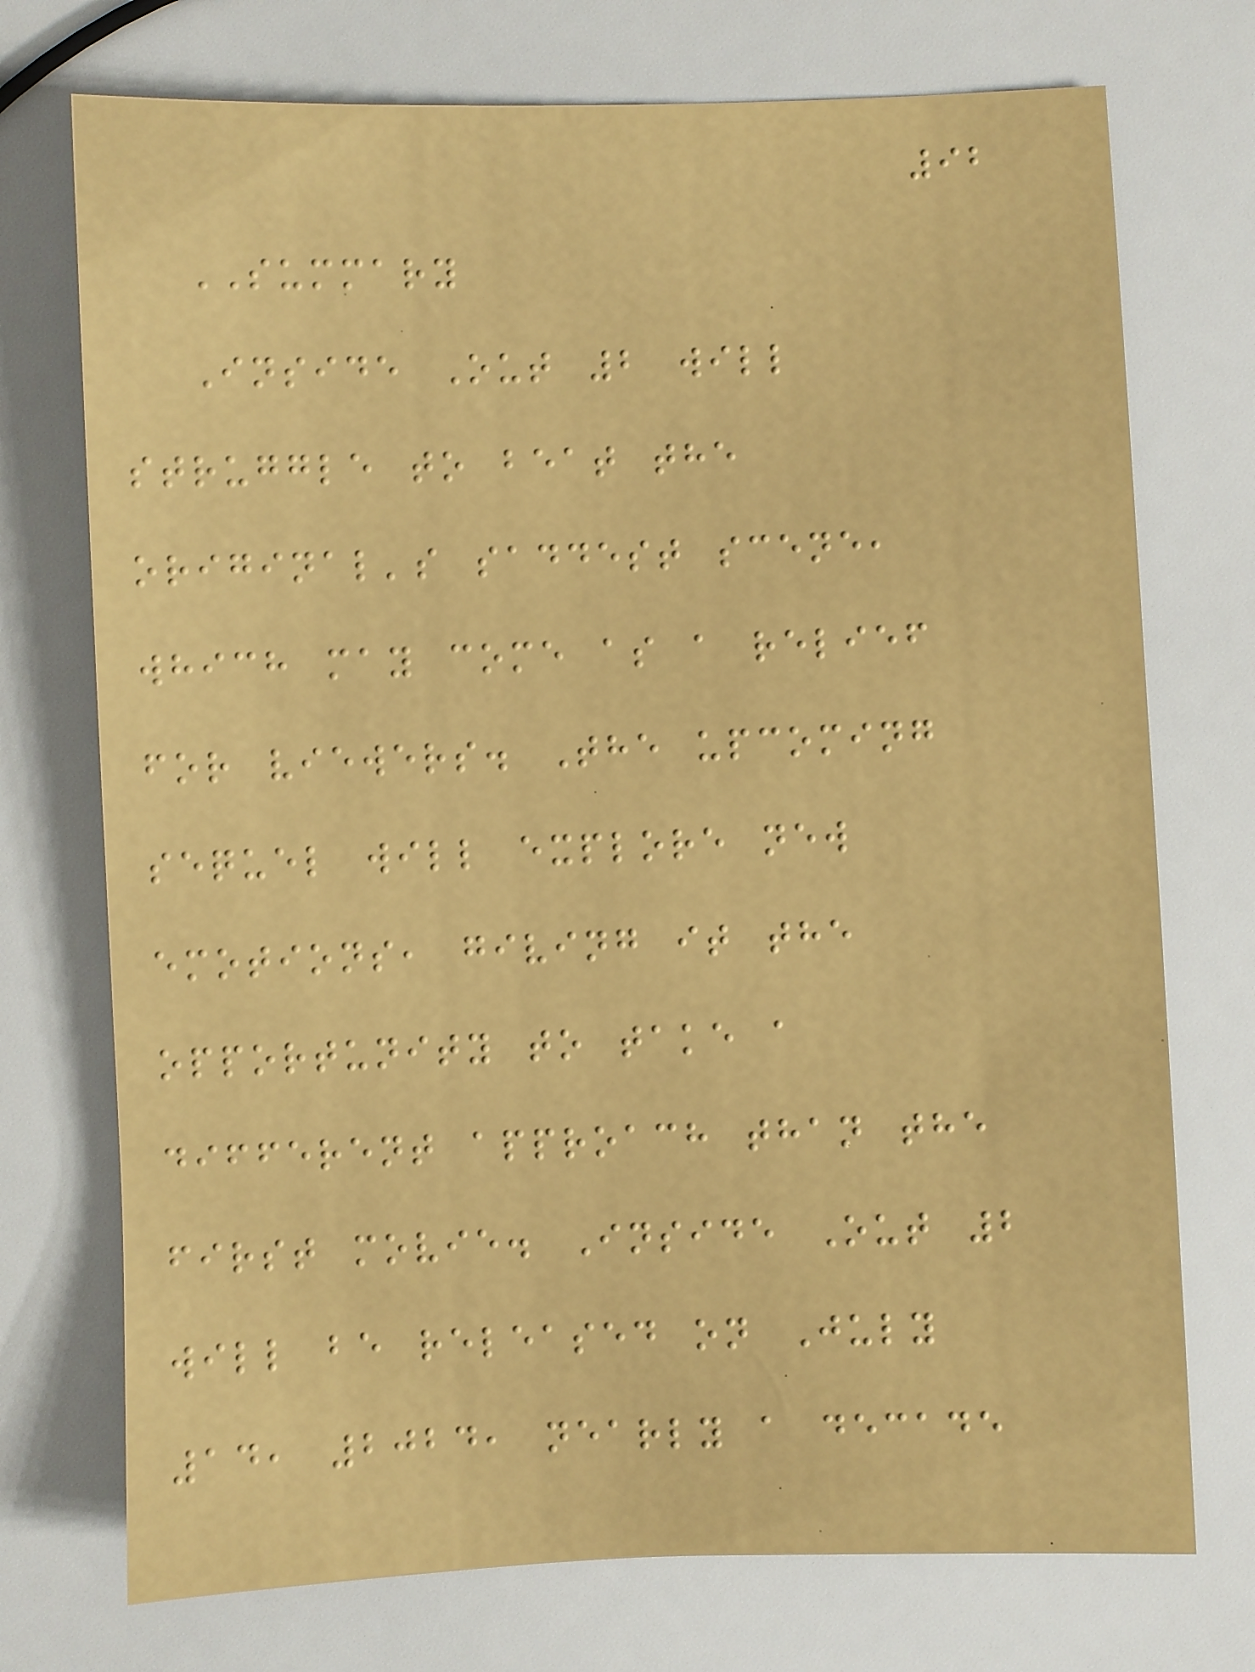92
SUMMARY
Inside Out 2 will
struggle to beat the
original's saddest scene,
which may come as a relief
for viewers. The upcoming
sequel will explore new
emotions, giving it the
opportunity to take a
different approach than the
first movie. Inside Out 2
will be released on July
14, 2024, nearly a decade
